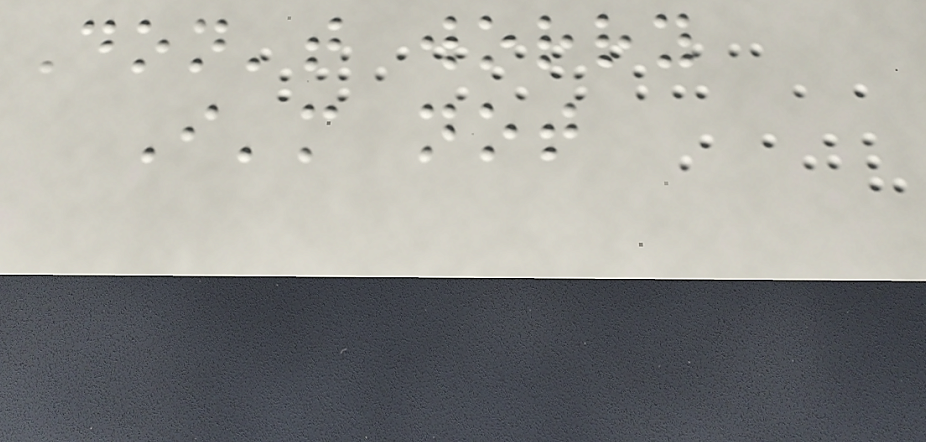Don't worry
I'm not
